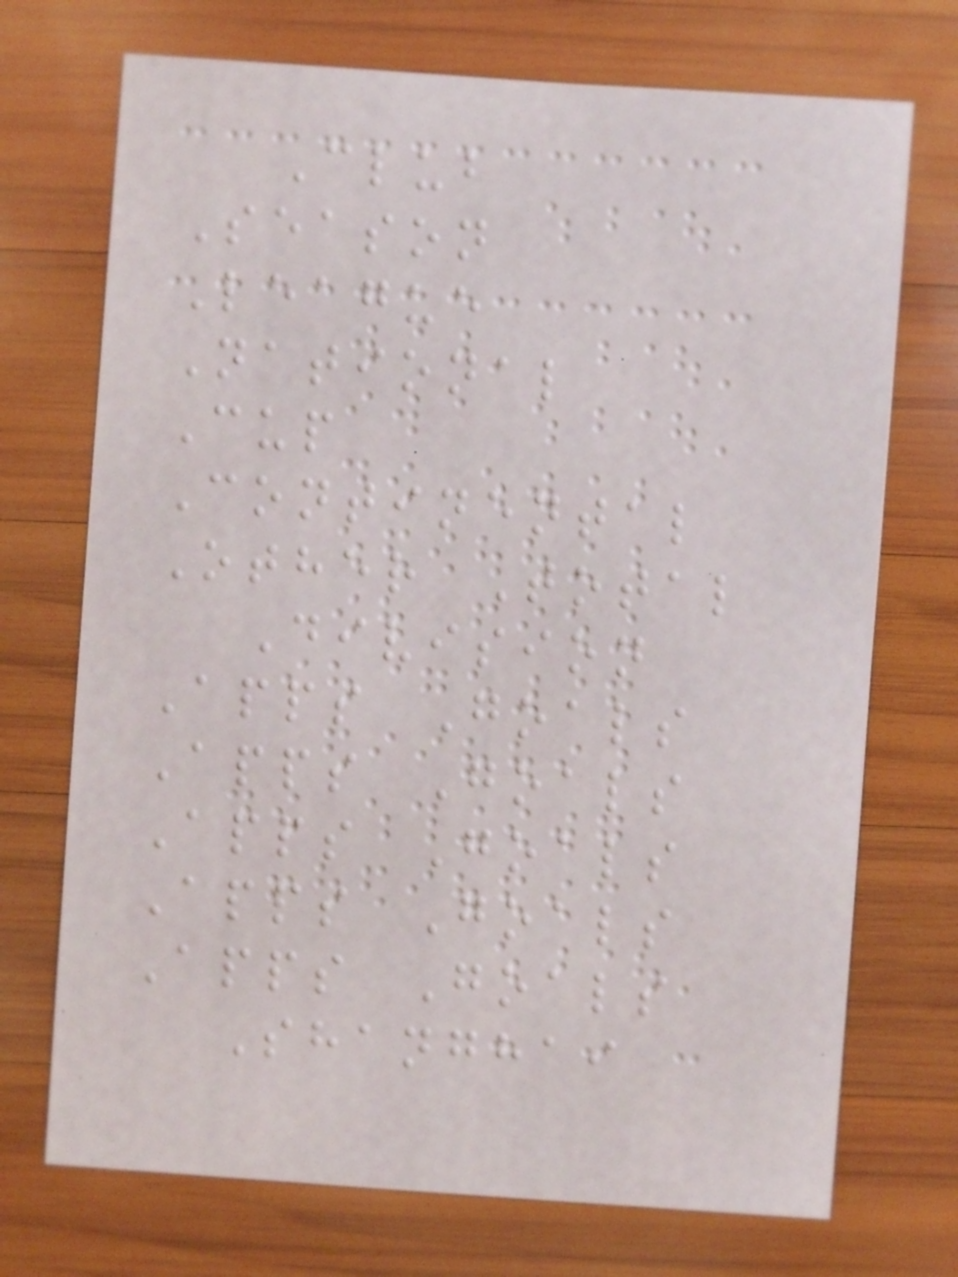Club
Season
League
National
Cup
Continental
Other Total
Division
Apps Goals
Apps Goals
Apps Goals
Apps Goals
Apps Goals
Shanghai
